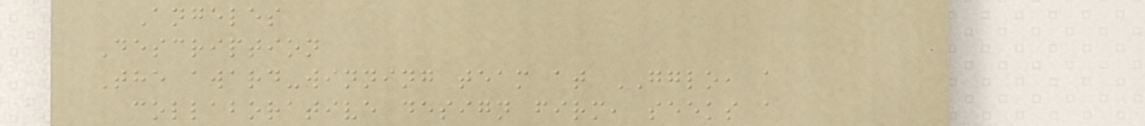Angeles
Description
The award-winning team at GGLO, a
collaborative design firm, seeks a
